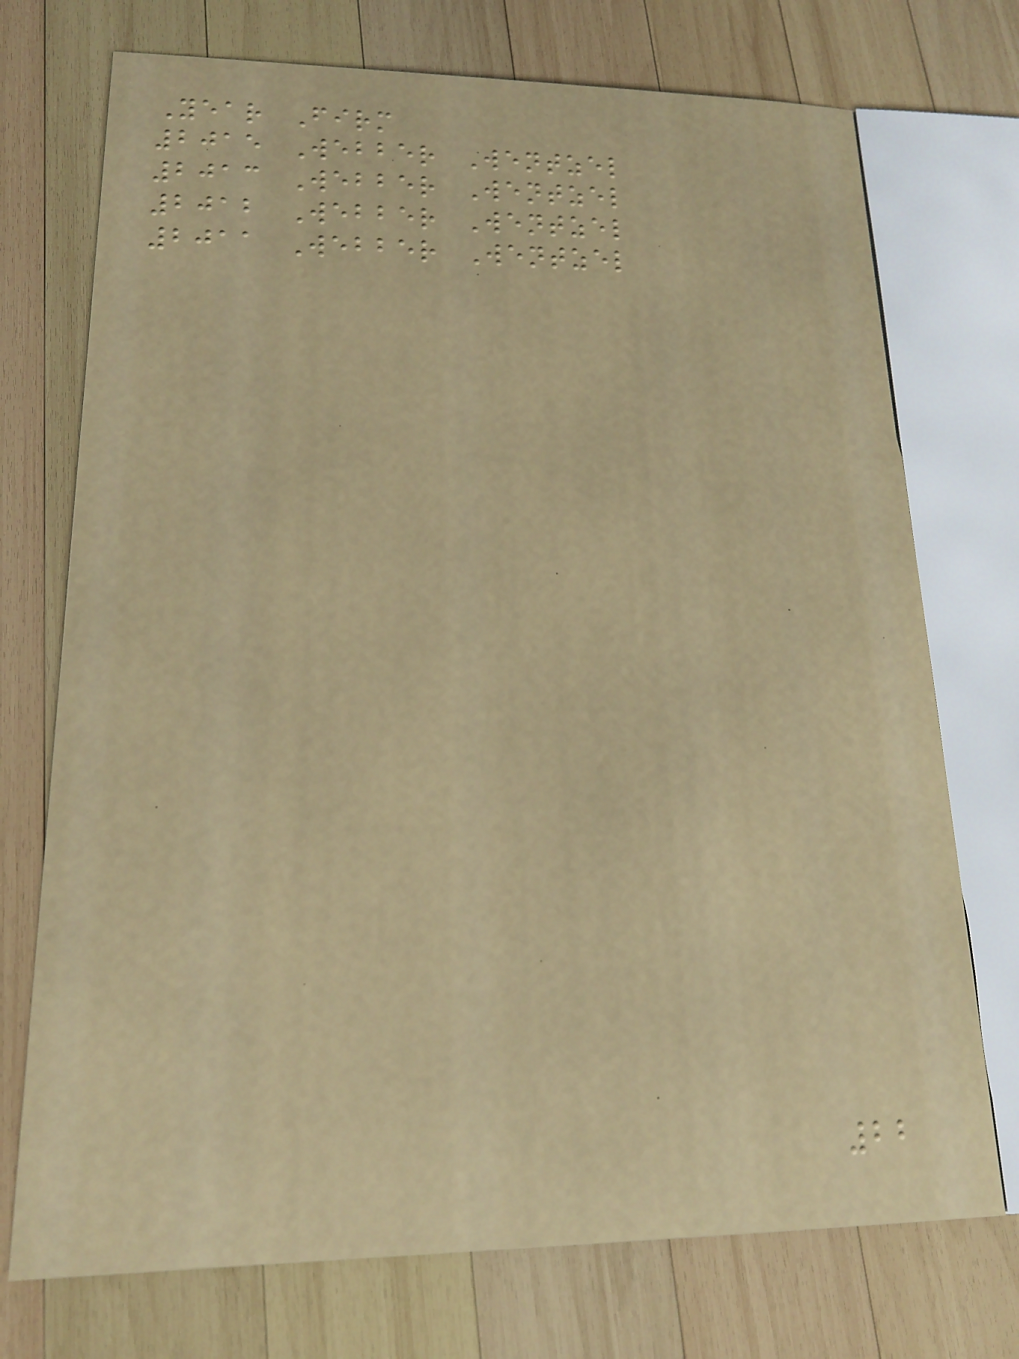Year Firm
2015 Webber Wentzel
2013 Webber Wentzel
2012 Webber Wentzel
2011 Webber Wentzel
22
